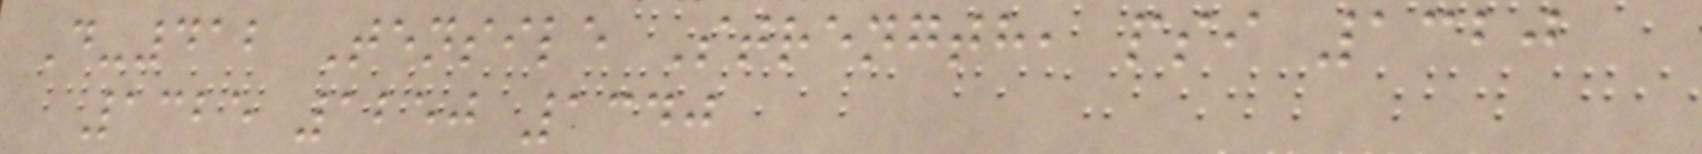D-412 Tensile Strength, psi 1320
1325 1250 1340
